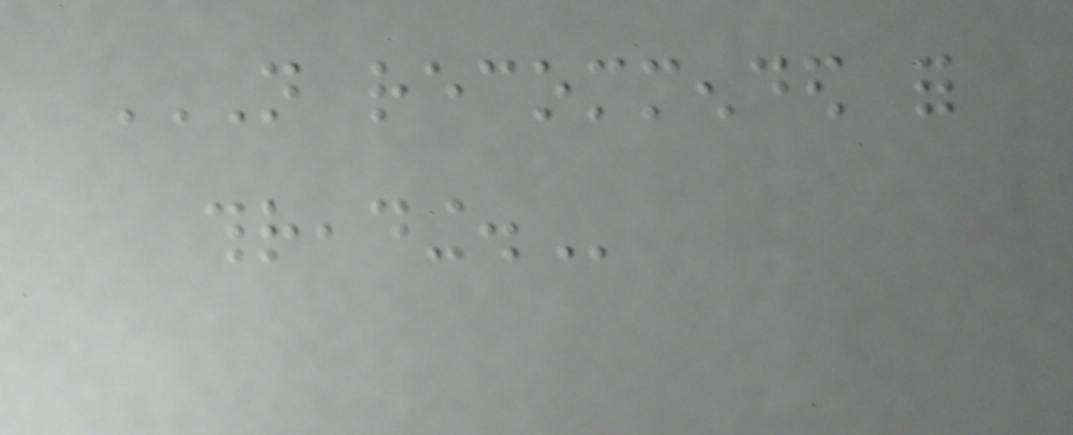NOT RECOMMENDED FOR
THREADING.
